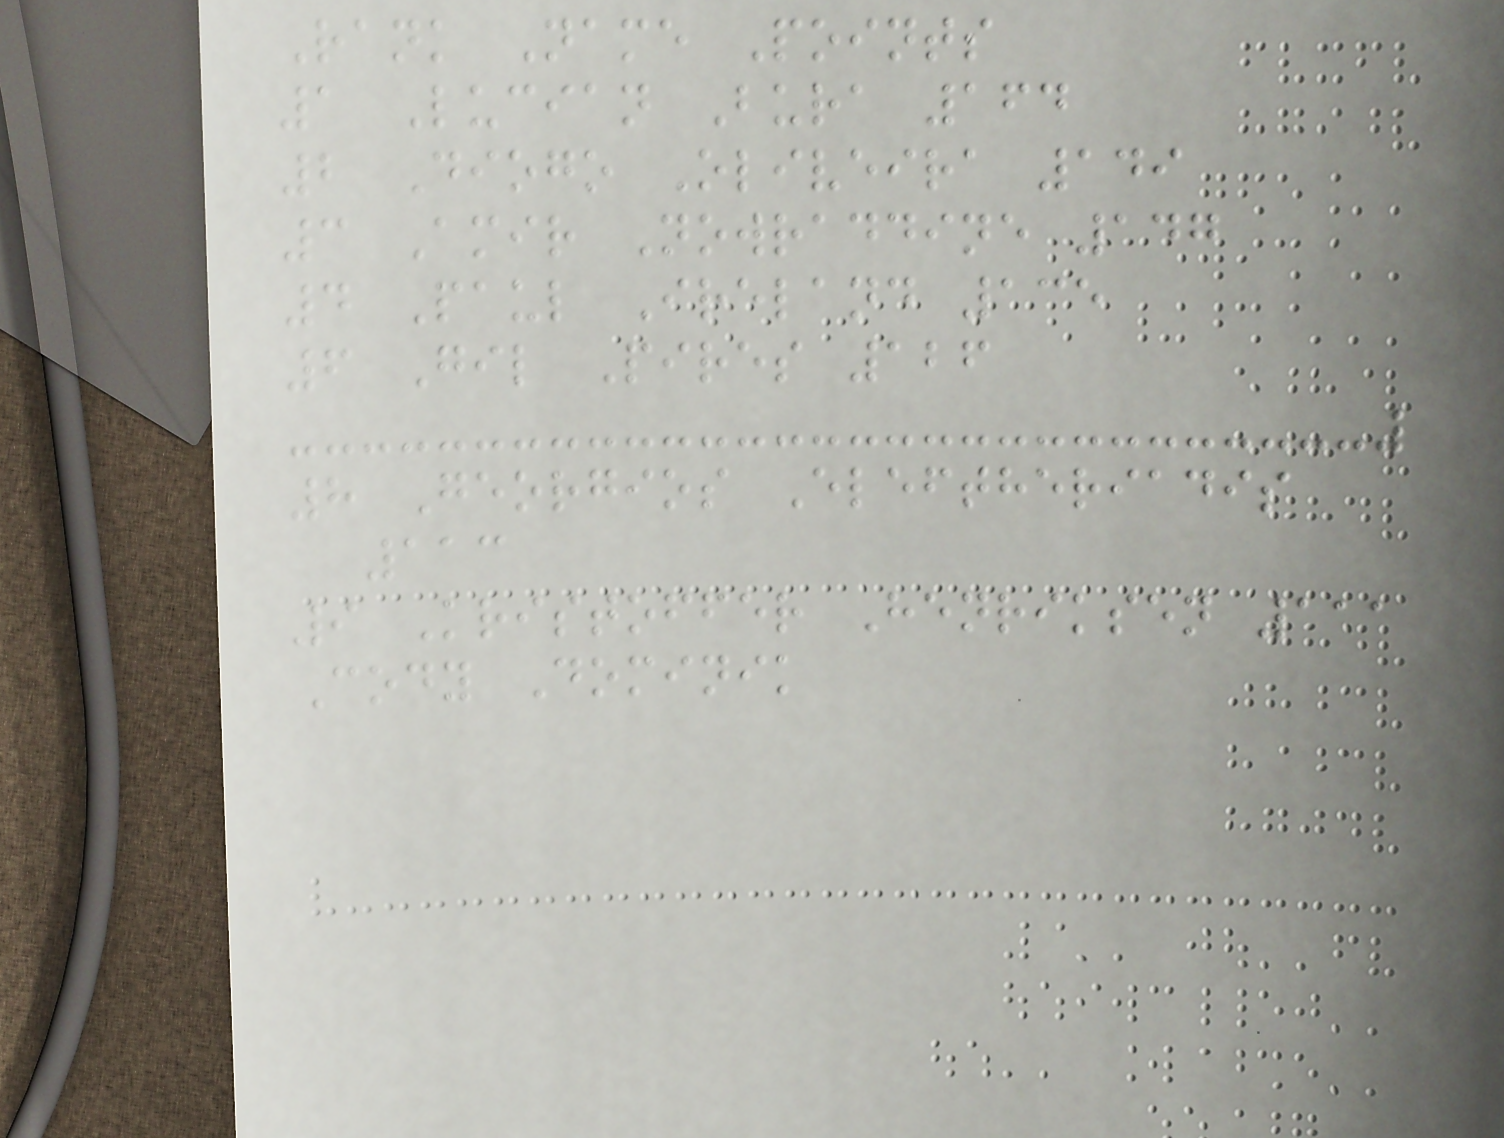Rank Name Points
1 Lucian Bura 164
2 Diogo Oliveira 149
3 Amir Nowraddine 147
4 Paul Ireland 135
6 Gil Pires 126
8 Georgios Eleftheriadis
113
9 Kristoffer Henriksen 111
Cody Dominik
